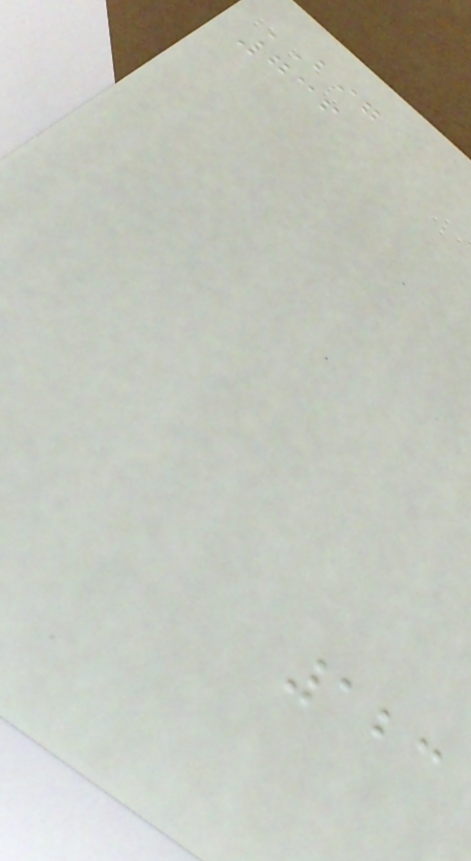BIG
736
123
